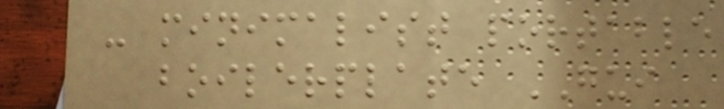- minimalist portable
boilerplate GUI
